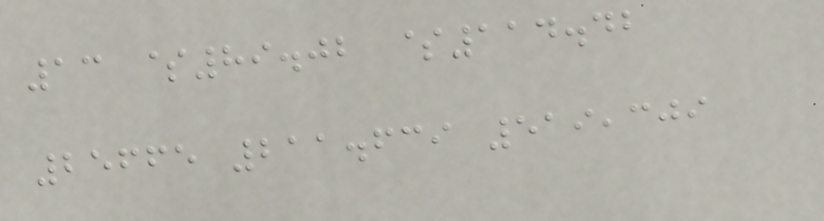13 $89.02 $114.42
25665 211.639 519,309
